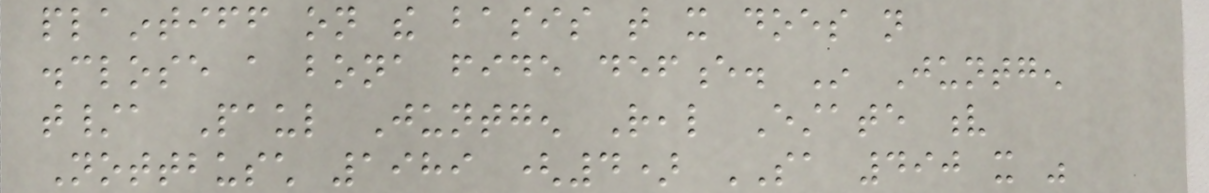plaintiff on the basis that it does not
disclose a bona fide defence. In Juntgen
t/a Paul Juntgen Real Estate v
Nottbusch 1989 (4) SA 490 it was
